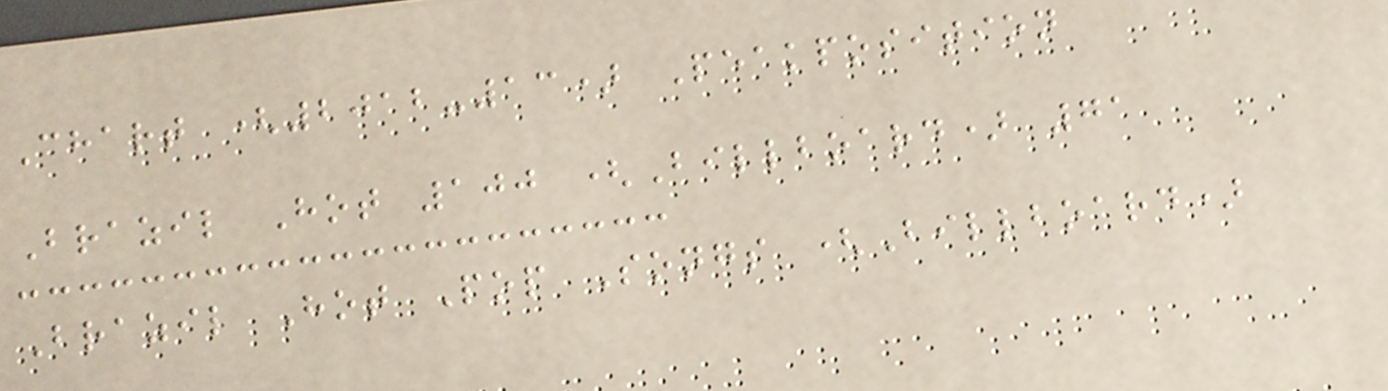Chart (2012-13) Peakposition
Brazil Hot 100 (Billboard) 71
Brazil Hot Pop Songs (Billboard)
